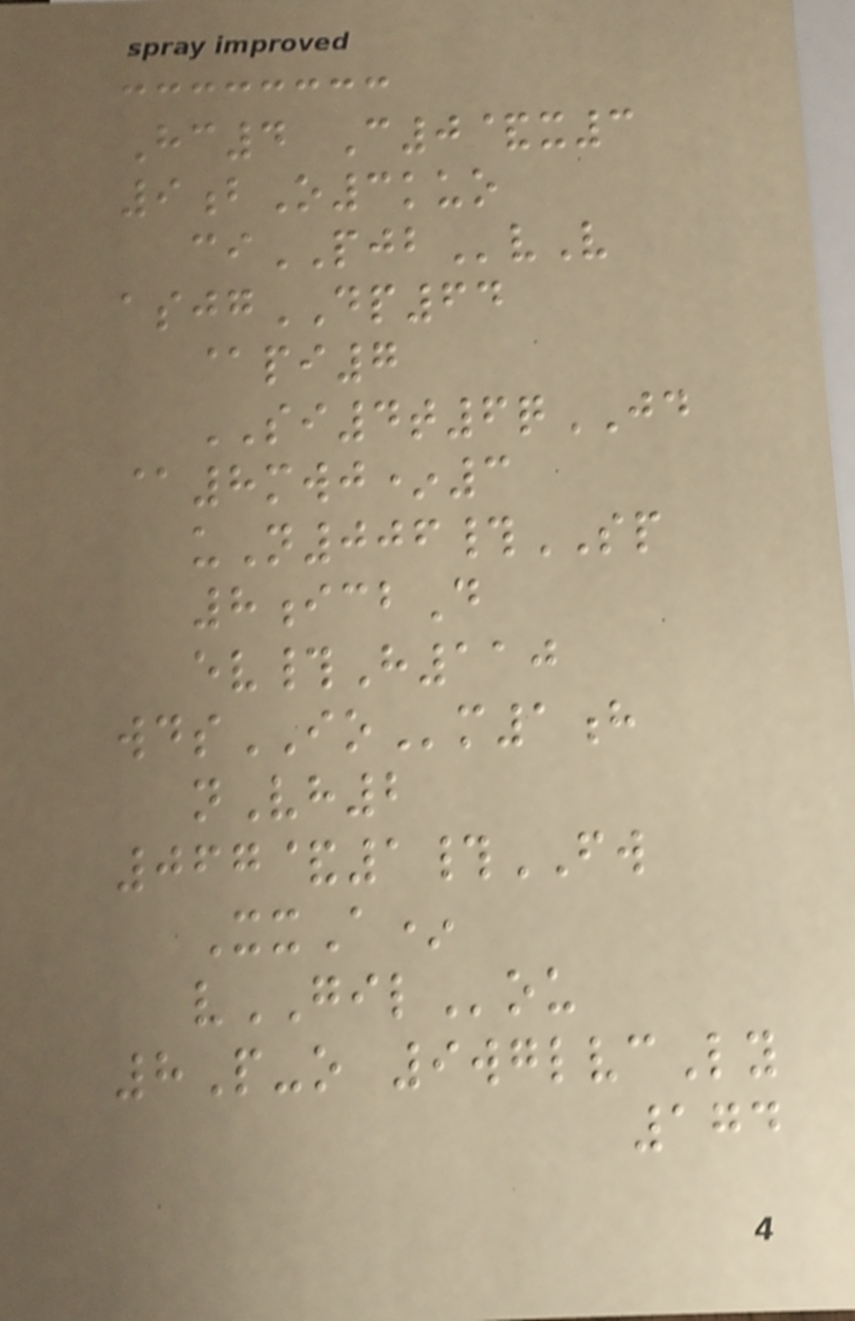Hc4 C0&x3
9bO3kuo
ciPJBvV
asjgDP64
@pi7
SI4t6qJD
@8mwj*3
uN006#SP
8icbD
ev#H110
wdsIOm1h
nVh2
067&1#FW
XxA*
vGILou
8P-o 9wglvcLy
174
